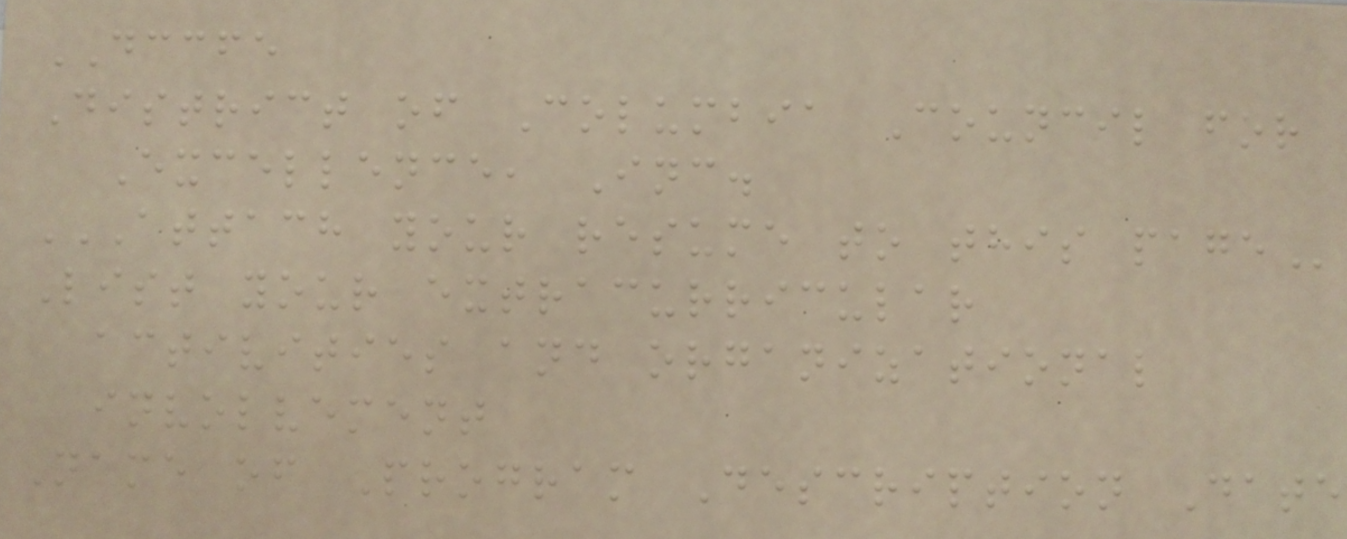DCCFE
District of Columbia Council for
Excellence, Inc.
ATTACH YOUR RESUME TO THIS PAGE
List your extracurricular
activities and organizational
involvement
Name of Program Description Date
